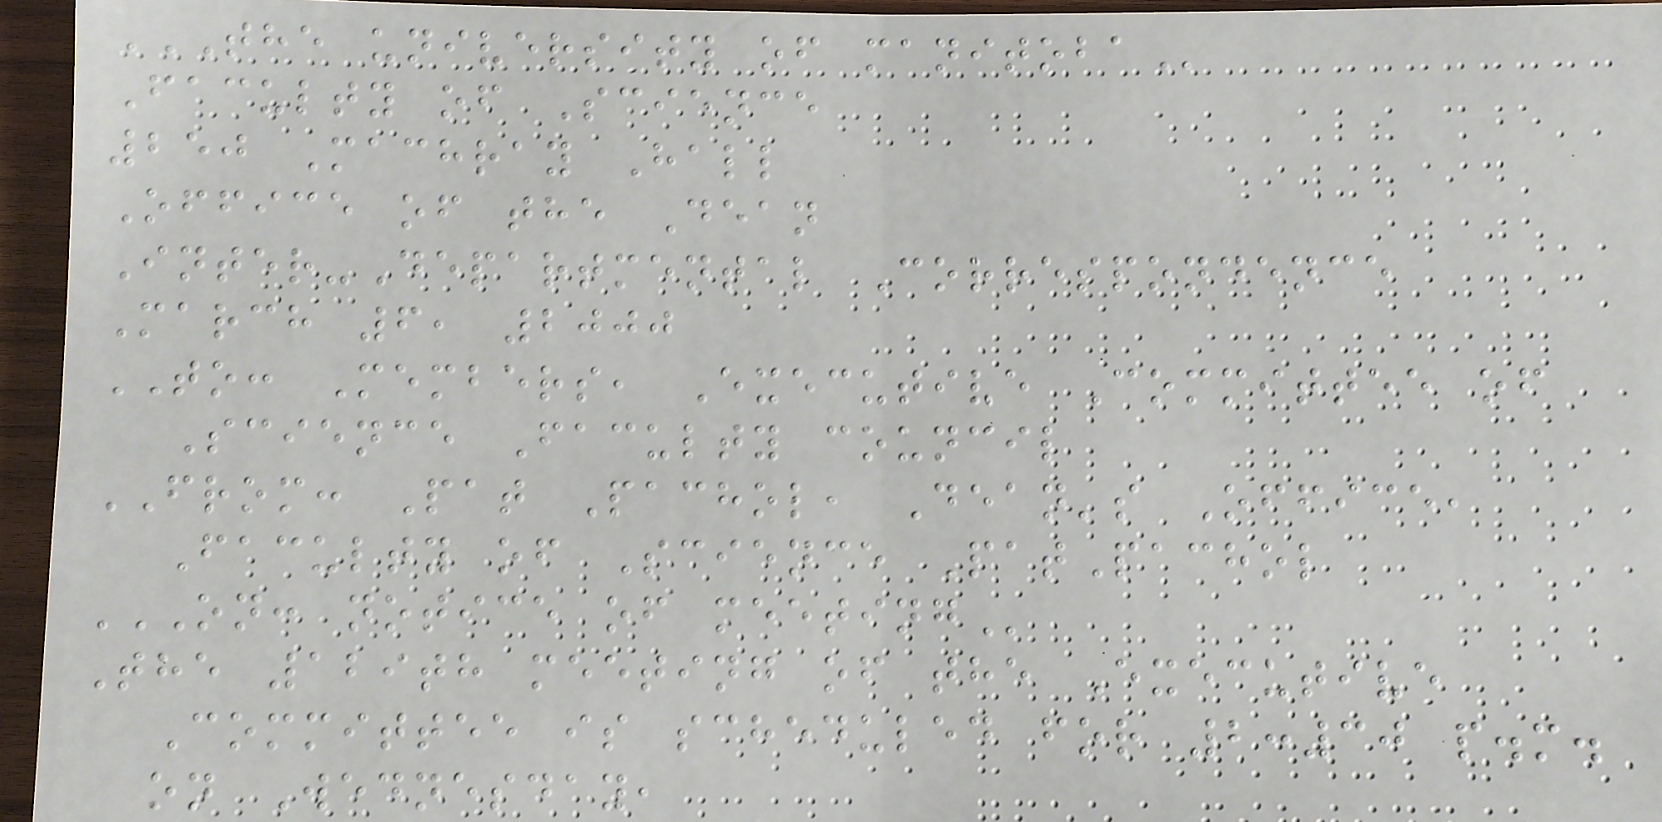THE UNIVERSITY OF MANITOBA
Faculty of Science
250 Machray Hall
Office of the Dean
Inter-Departmental Correspondence
March 6, 2000
TO: Members, Executive Committee of
Science Faculty council
FROM: Pat Pachol, Dean's Office,
Faculty of Science PatPachol
ON: NOTICE OF MEETING
The 129th meeting of the Executive
Committee is scheduled for 2:30 p.m.
on Wednesday,
